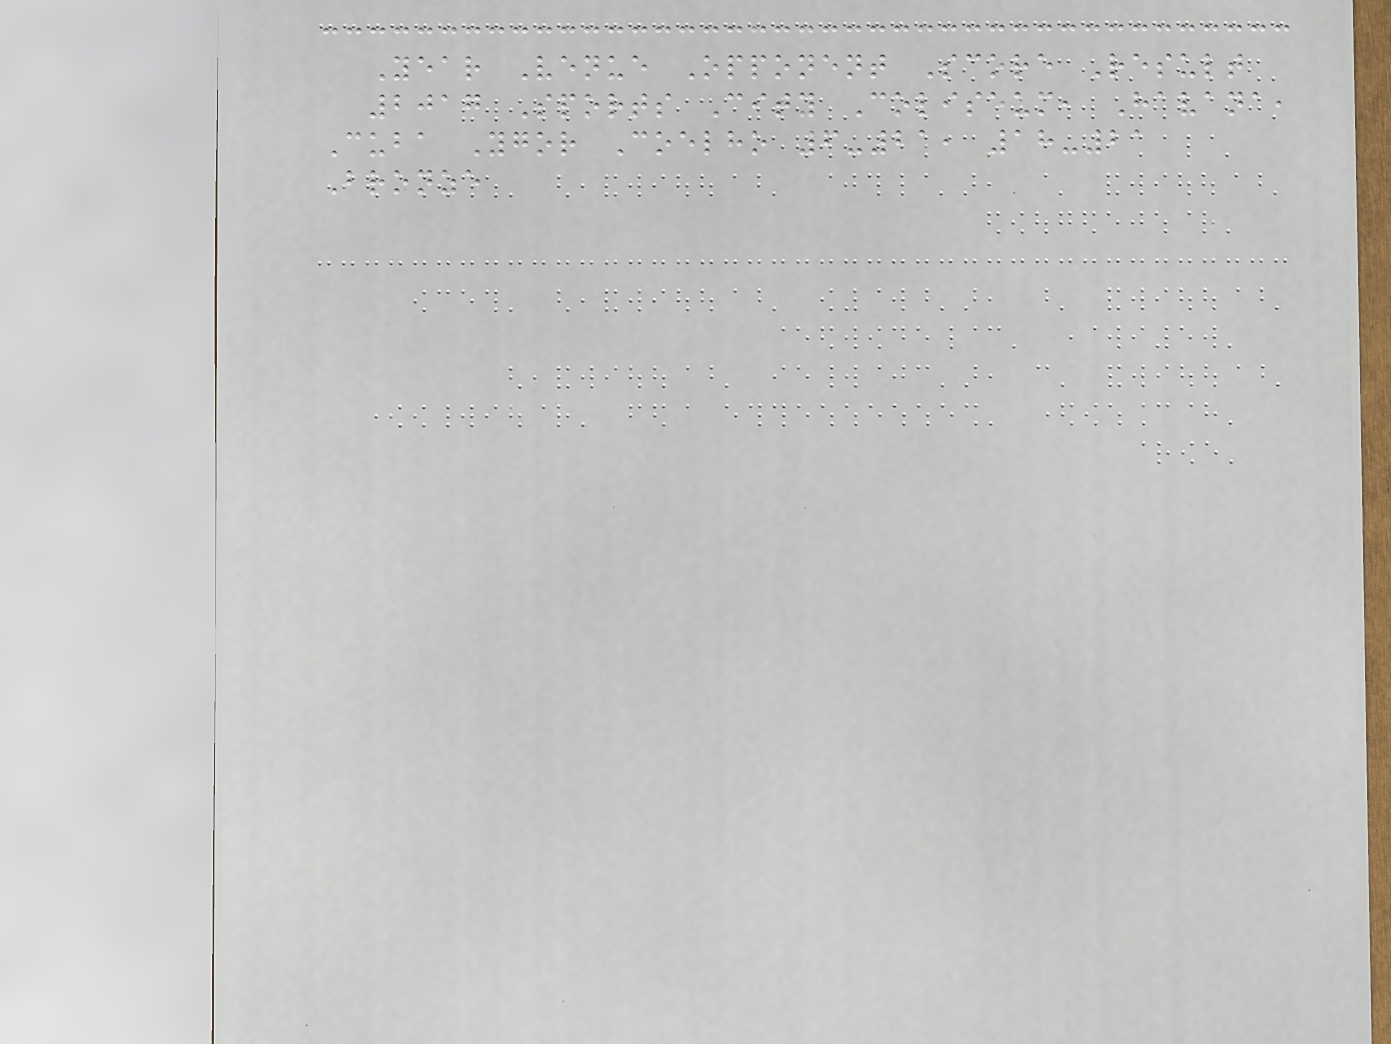Year Venue Opponent Score Result
2017 Sports City Coliseum, Havana,
Cuba Ygor Coelho 6-21, 18-21
Bronze
